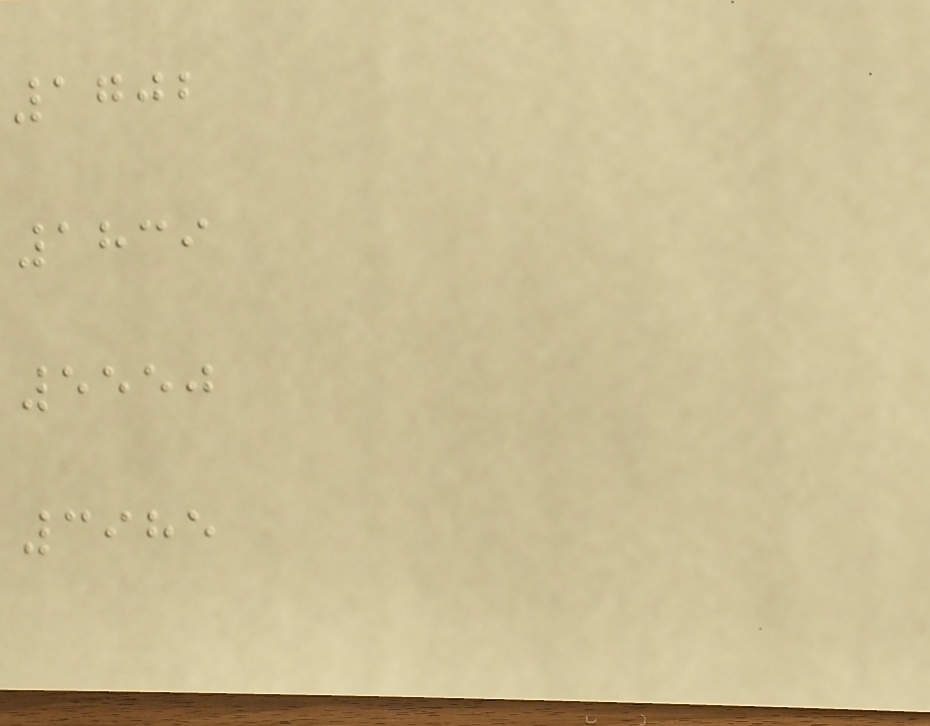1702
1839
5550
3985
